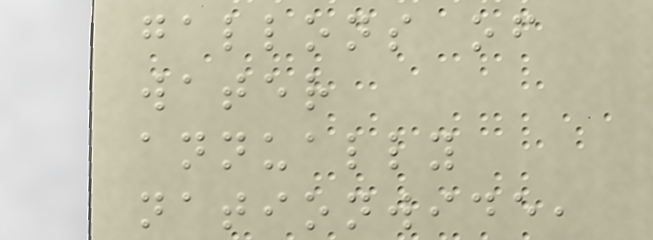gallons of
water
annually
nationwide,
